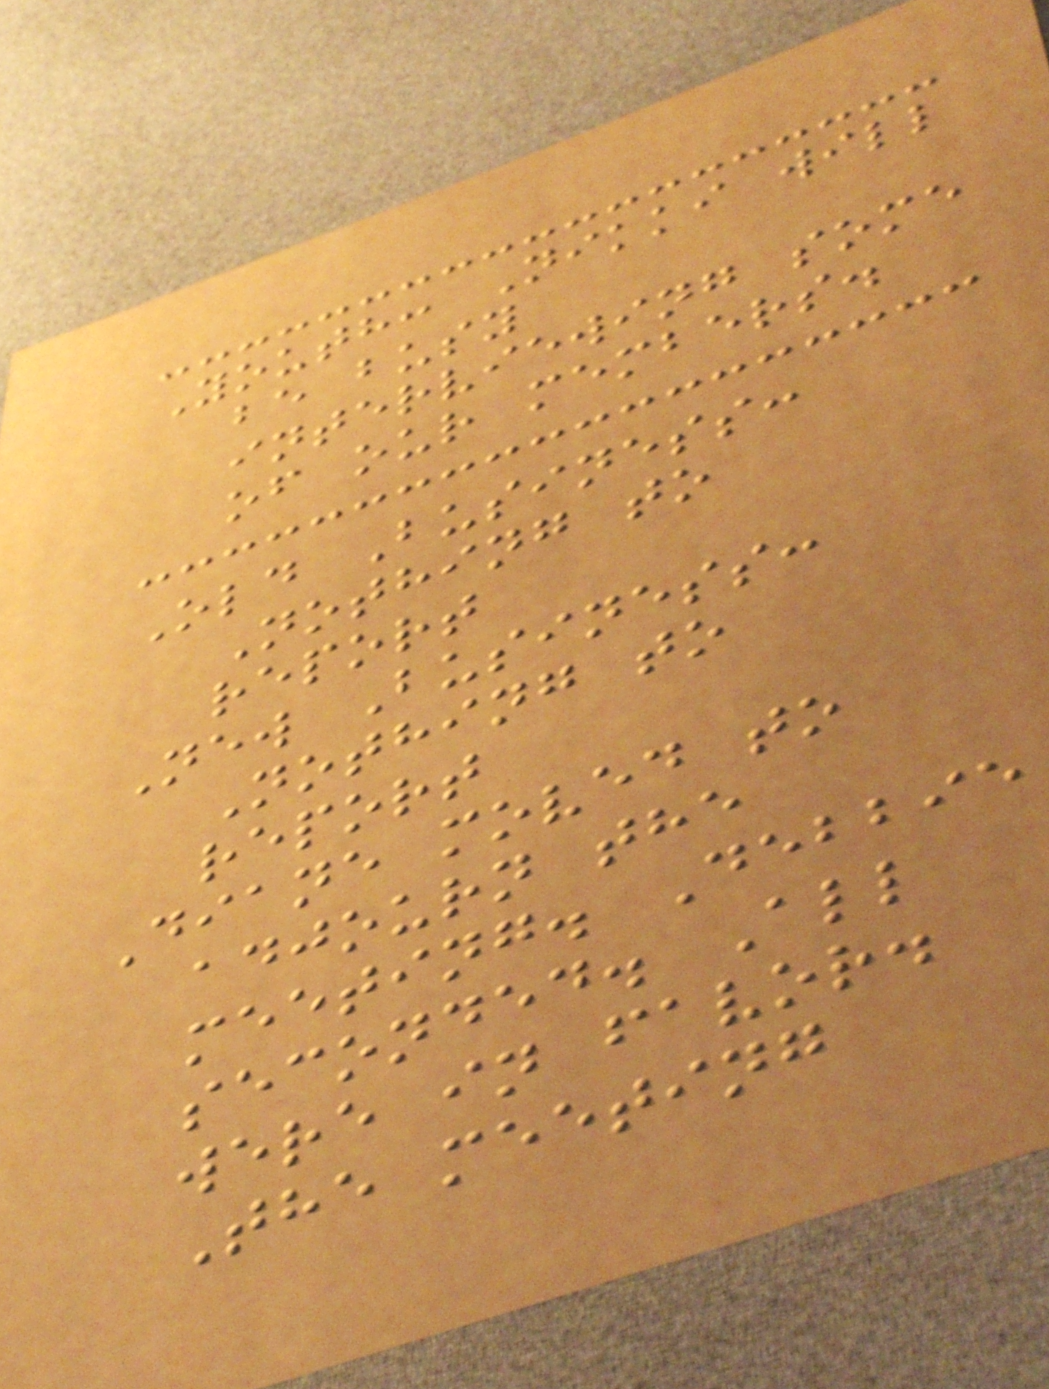Youth: Nikki will
be busy
interviewing some
of our members.
Old Business:
Nothing to
report
New Business:
Nothing to
report
Diane moved to
adjourn the
meeting. Debbie
seconded. All
were in favor.
The meeting
